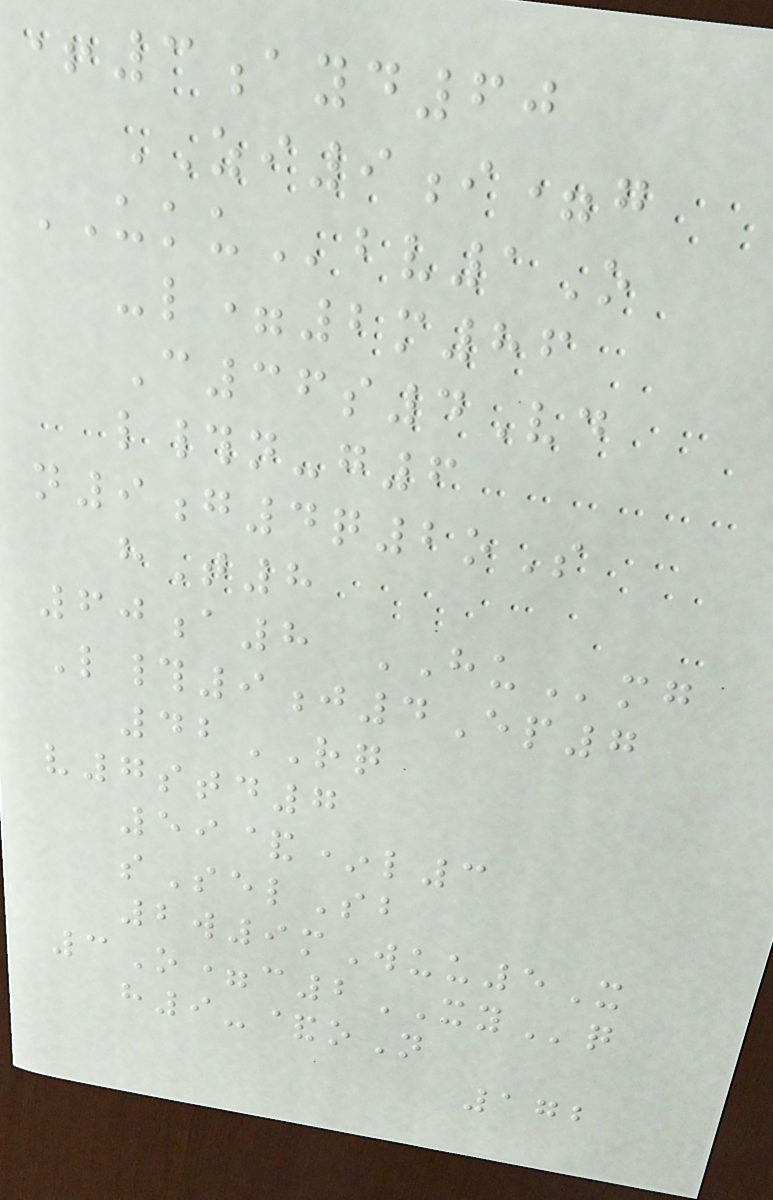+3ayd60
ZI9i=g
UKUbv1O
-l=2m86
C36s4Vd
l#n-g6
n9g4q2oS
hT8
60a8 HUmg
L#9j4Ep7
42RQ
v7std7
59&*l3
sSelSb
2w9mWuu5X
3O=c2XYq
h9-&oN
172
